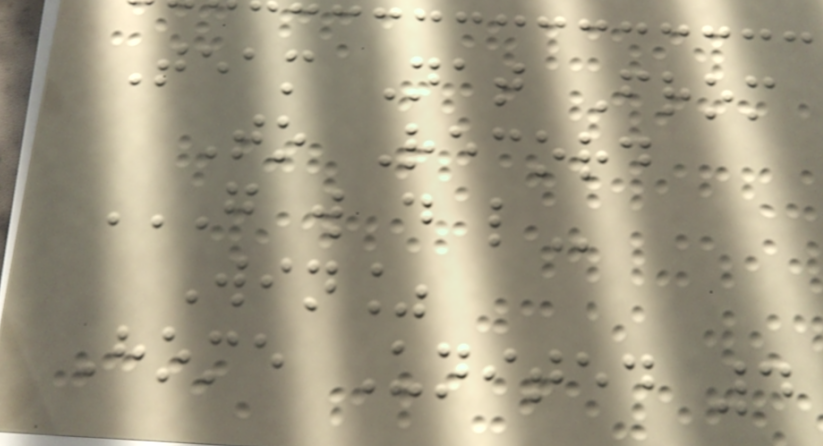Team Nat From
To Record
G W D L
Win%
Home United 4
